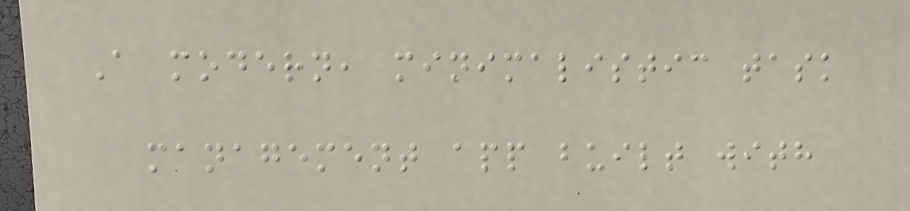A modern, minimalistic task
management app built with
